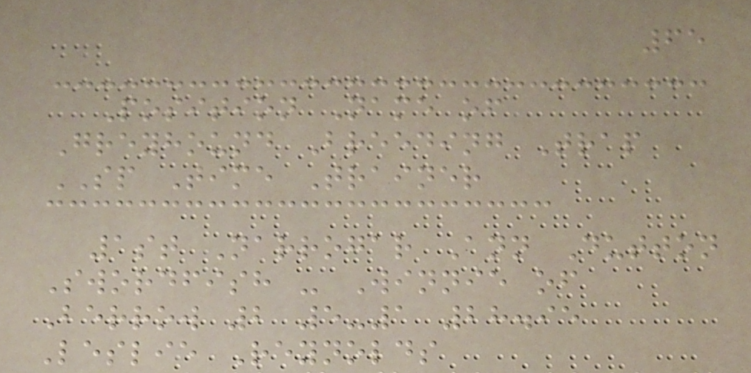65
Position Name of
Greyhound Breeding Trap
SP Time Trainer
1st Narrogar Ann Dutton
Swordfish - Winnie of
Berrow 2 5-1 28.95
Leslie Reynolds
